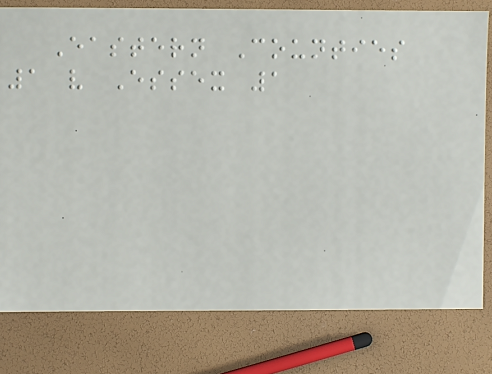Eastern Counties
1 v Essex 1
